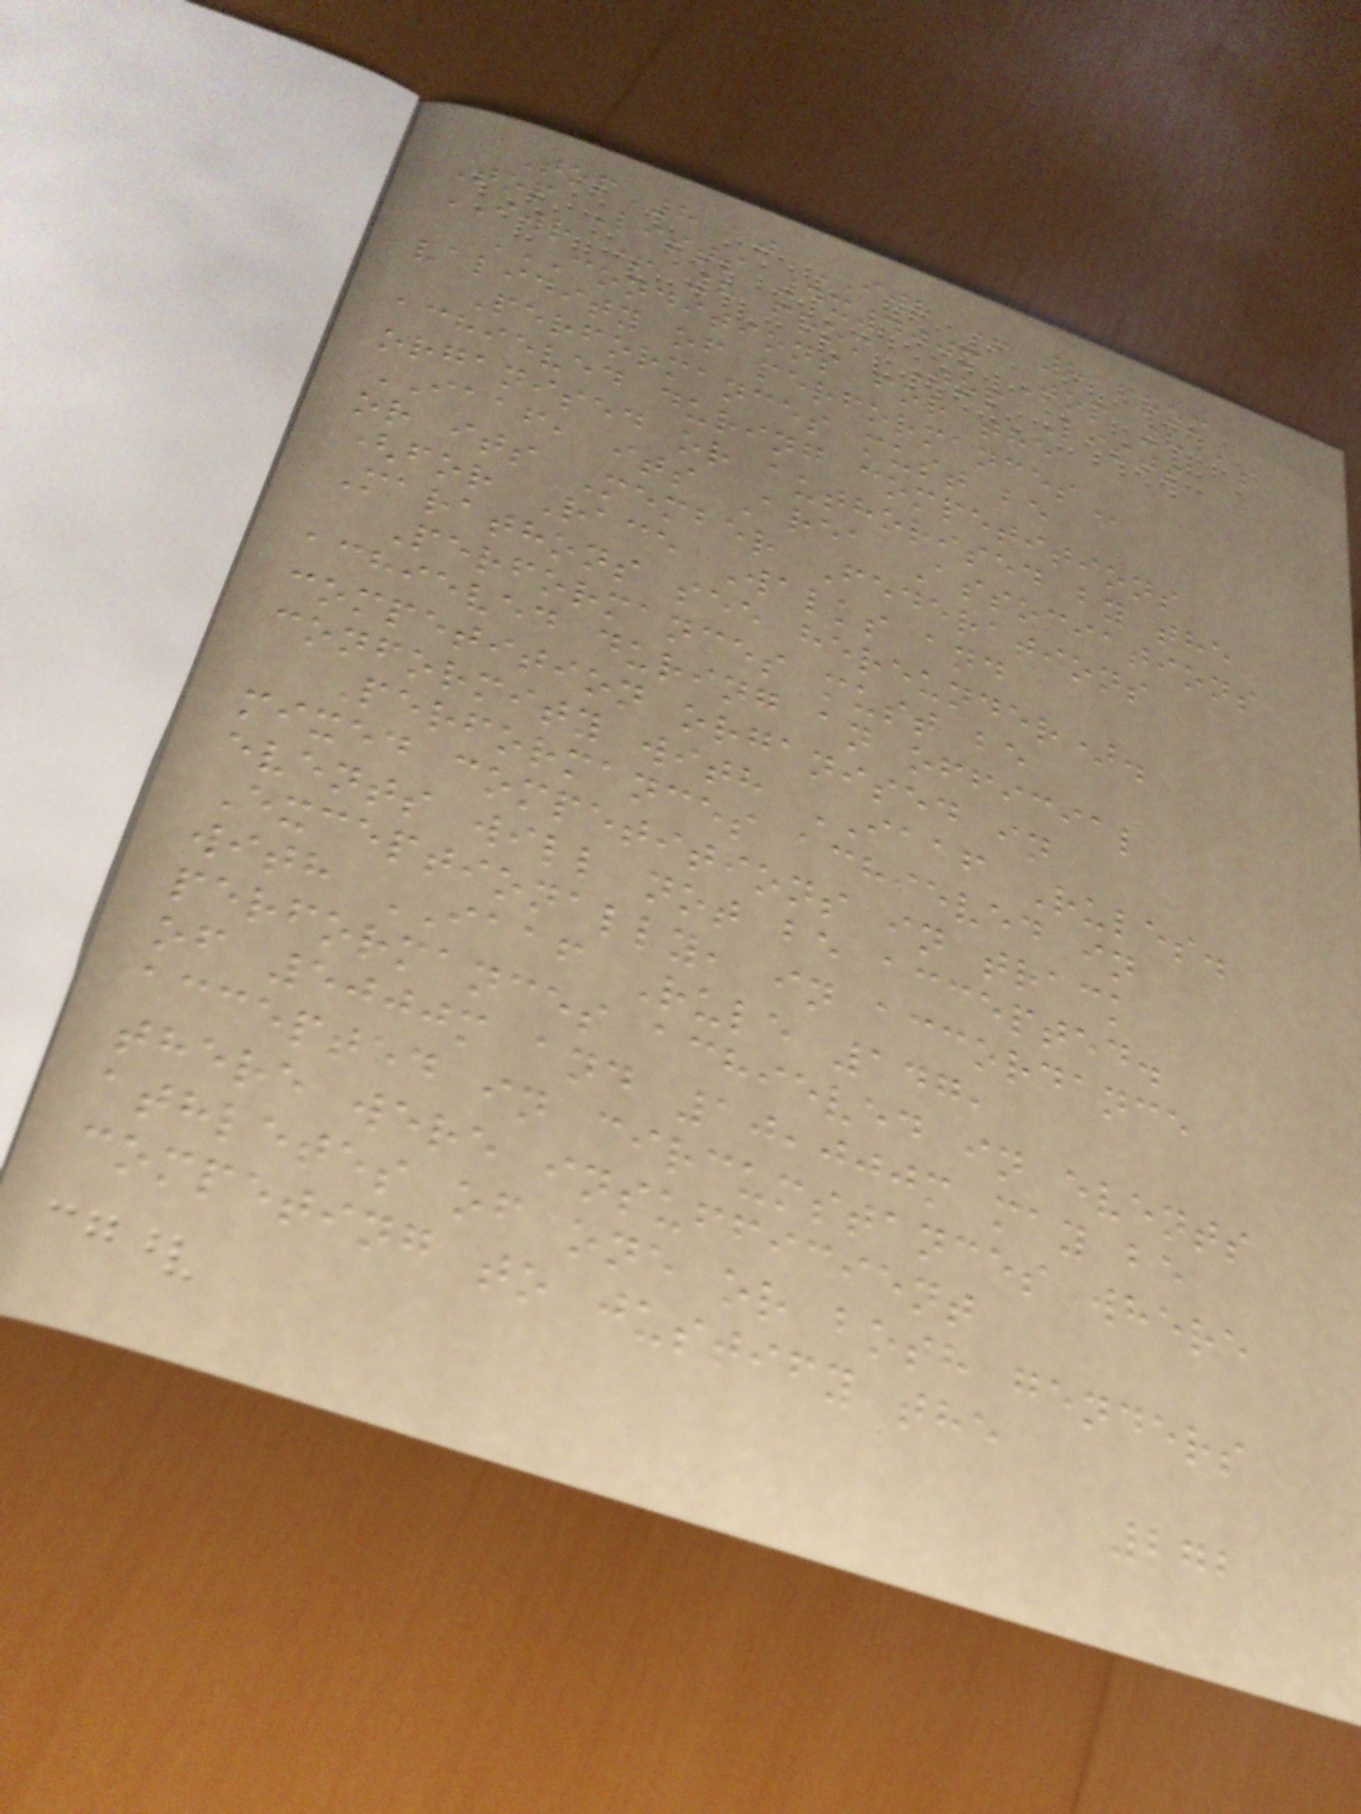Top 8 at IWR + 8 from
Top Lists 4x400m Top 8 at
IWR + 8 from Top Lists
CONDITIONS FOR THE
VALIDITY OF PERFORMANCES
Performances must be
achieved during competitions
organised or authorised by the
IAAF, its Area Associations
or its Member Federations
(for Race Walks and
Marathons see hereunder).
Performances must be
achieved during an official
competition organised in
conformity with IAAF Rules.
Performances achieved in
mixed competitions in track
events will not be accepted.
Exceptionally, in accordance
with IAAF Rule 147,
performances achieved in events
of 5000m and 10,000m may be
accepted in circumstances where
there were insufficient
athletes of one or both genders
competing to justify the
272
